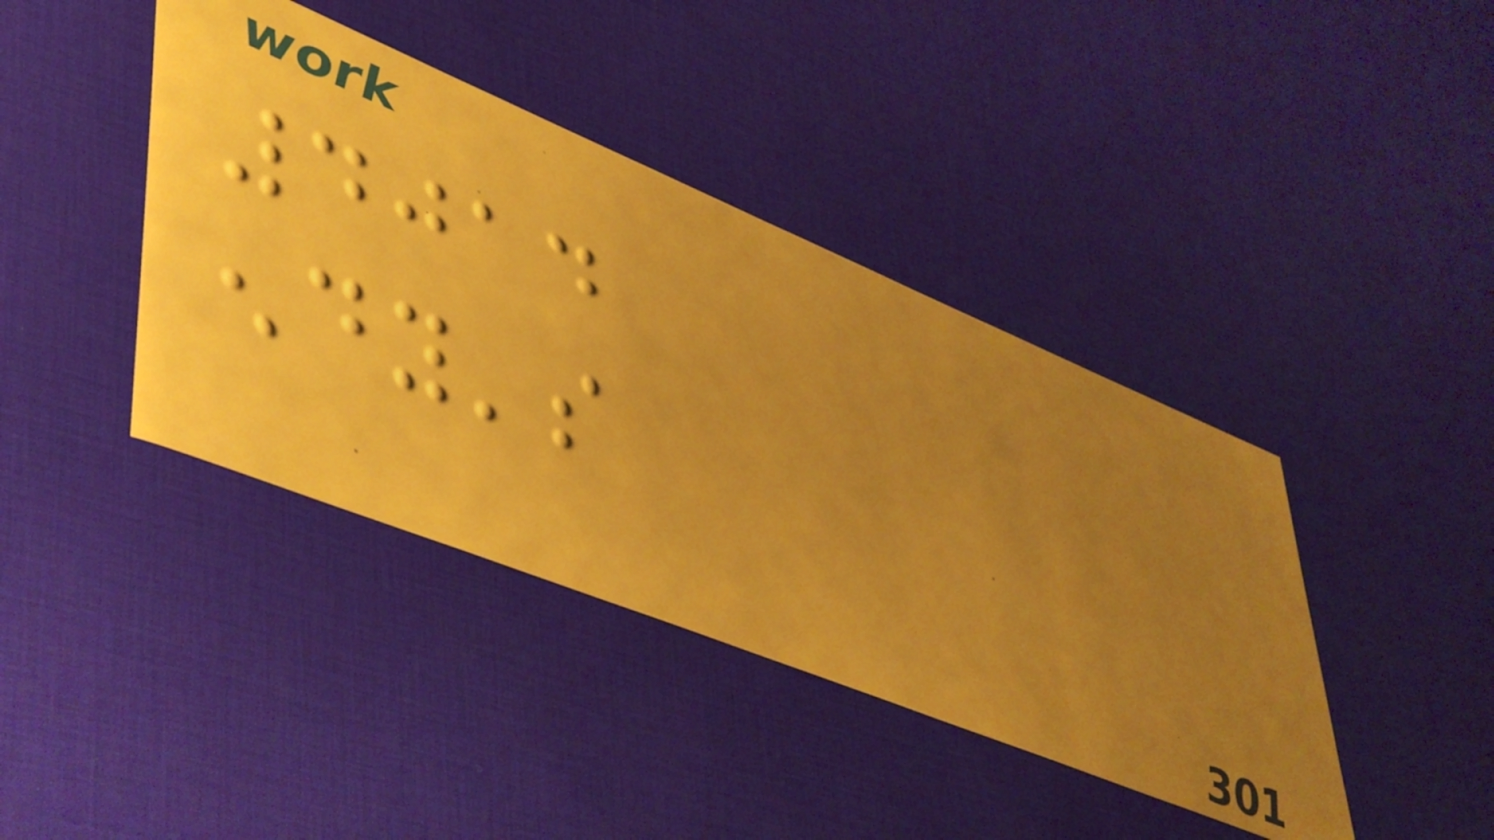4014
endy's
